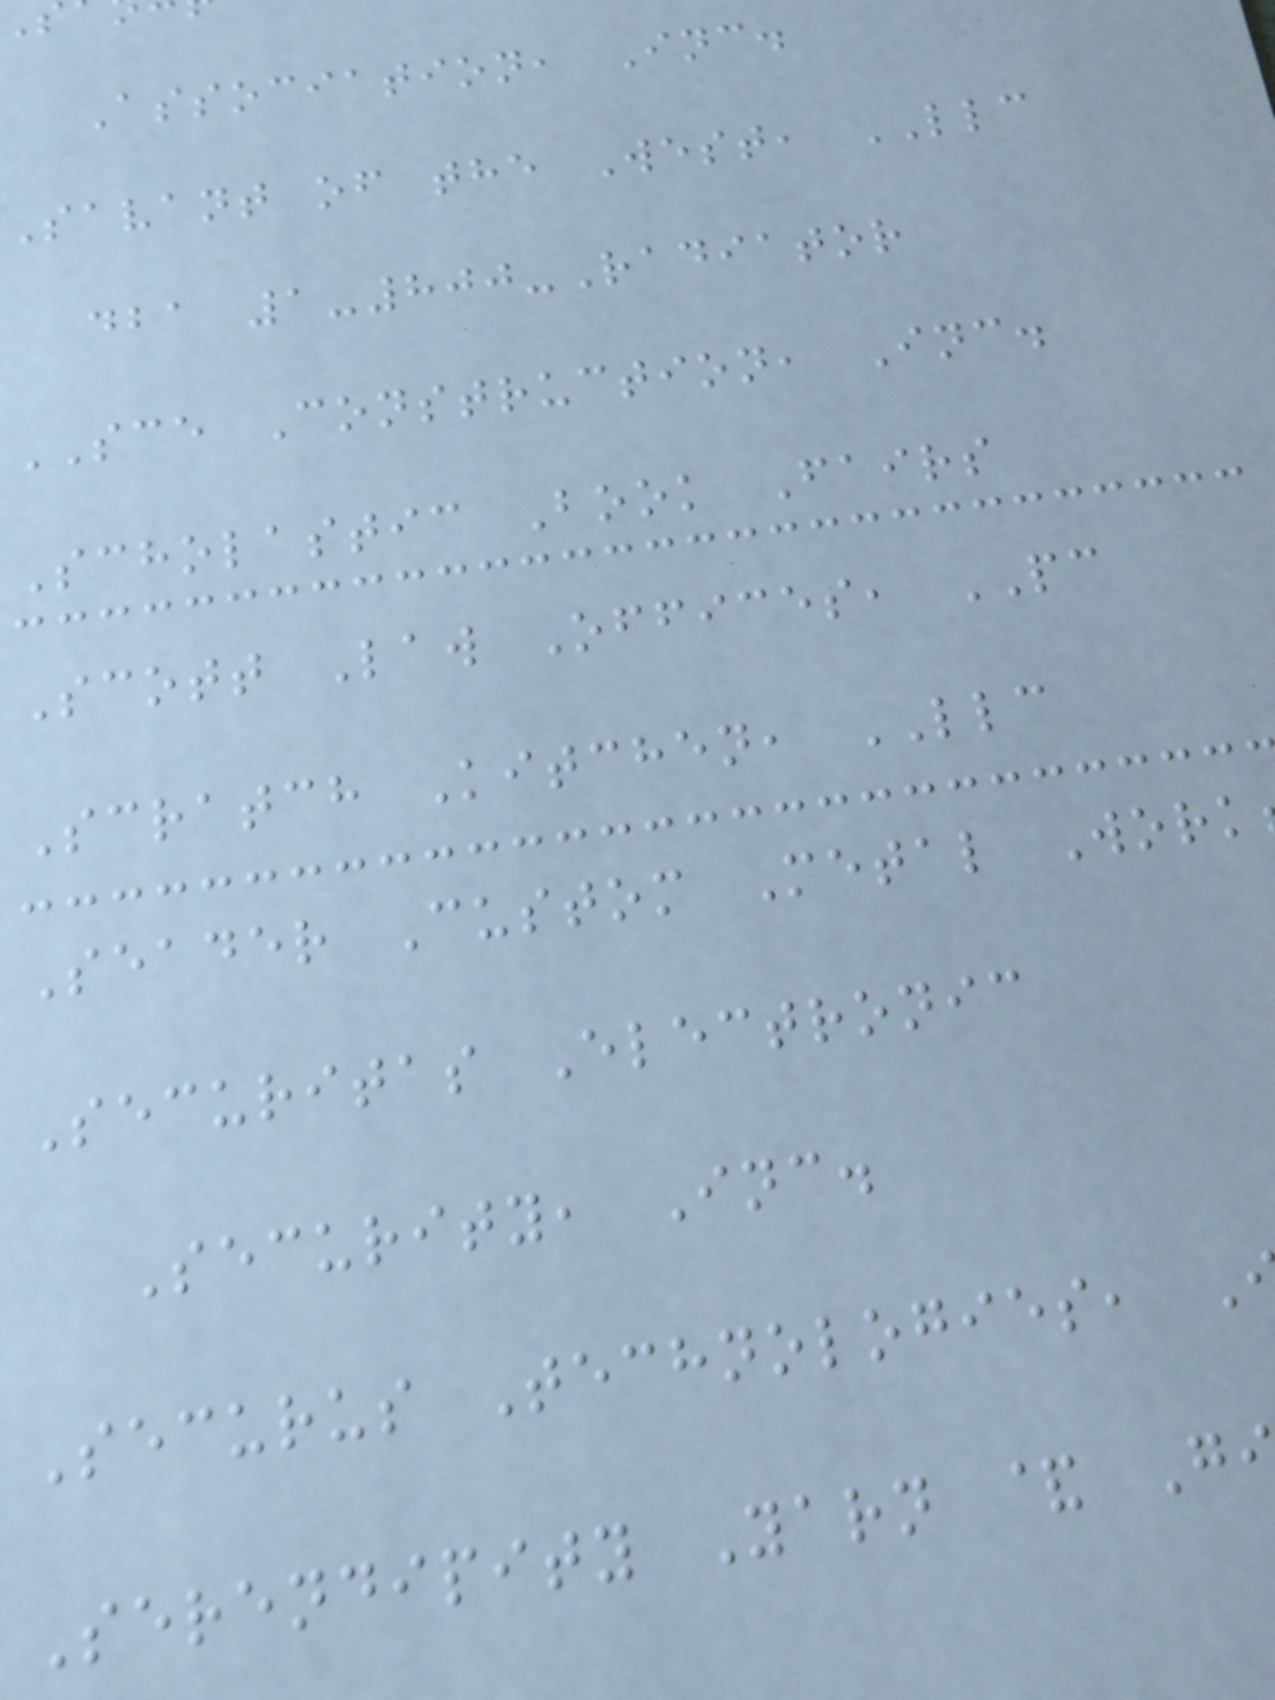Association, Inc.
Savant of the West, LLC
dba 1-800-Radiator
SCE Construction, Inc.
Scholastic Book Fairs
Scott Law Offices, PC
Scratch Kitchen, LLC
Seader Custom Metal Work
Securitas Electronic
Security, Inc.
Securus Technologies,
Serendipity Yarn & G
